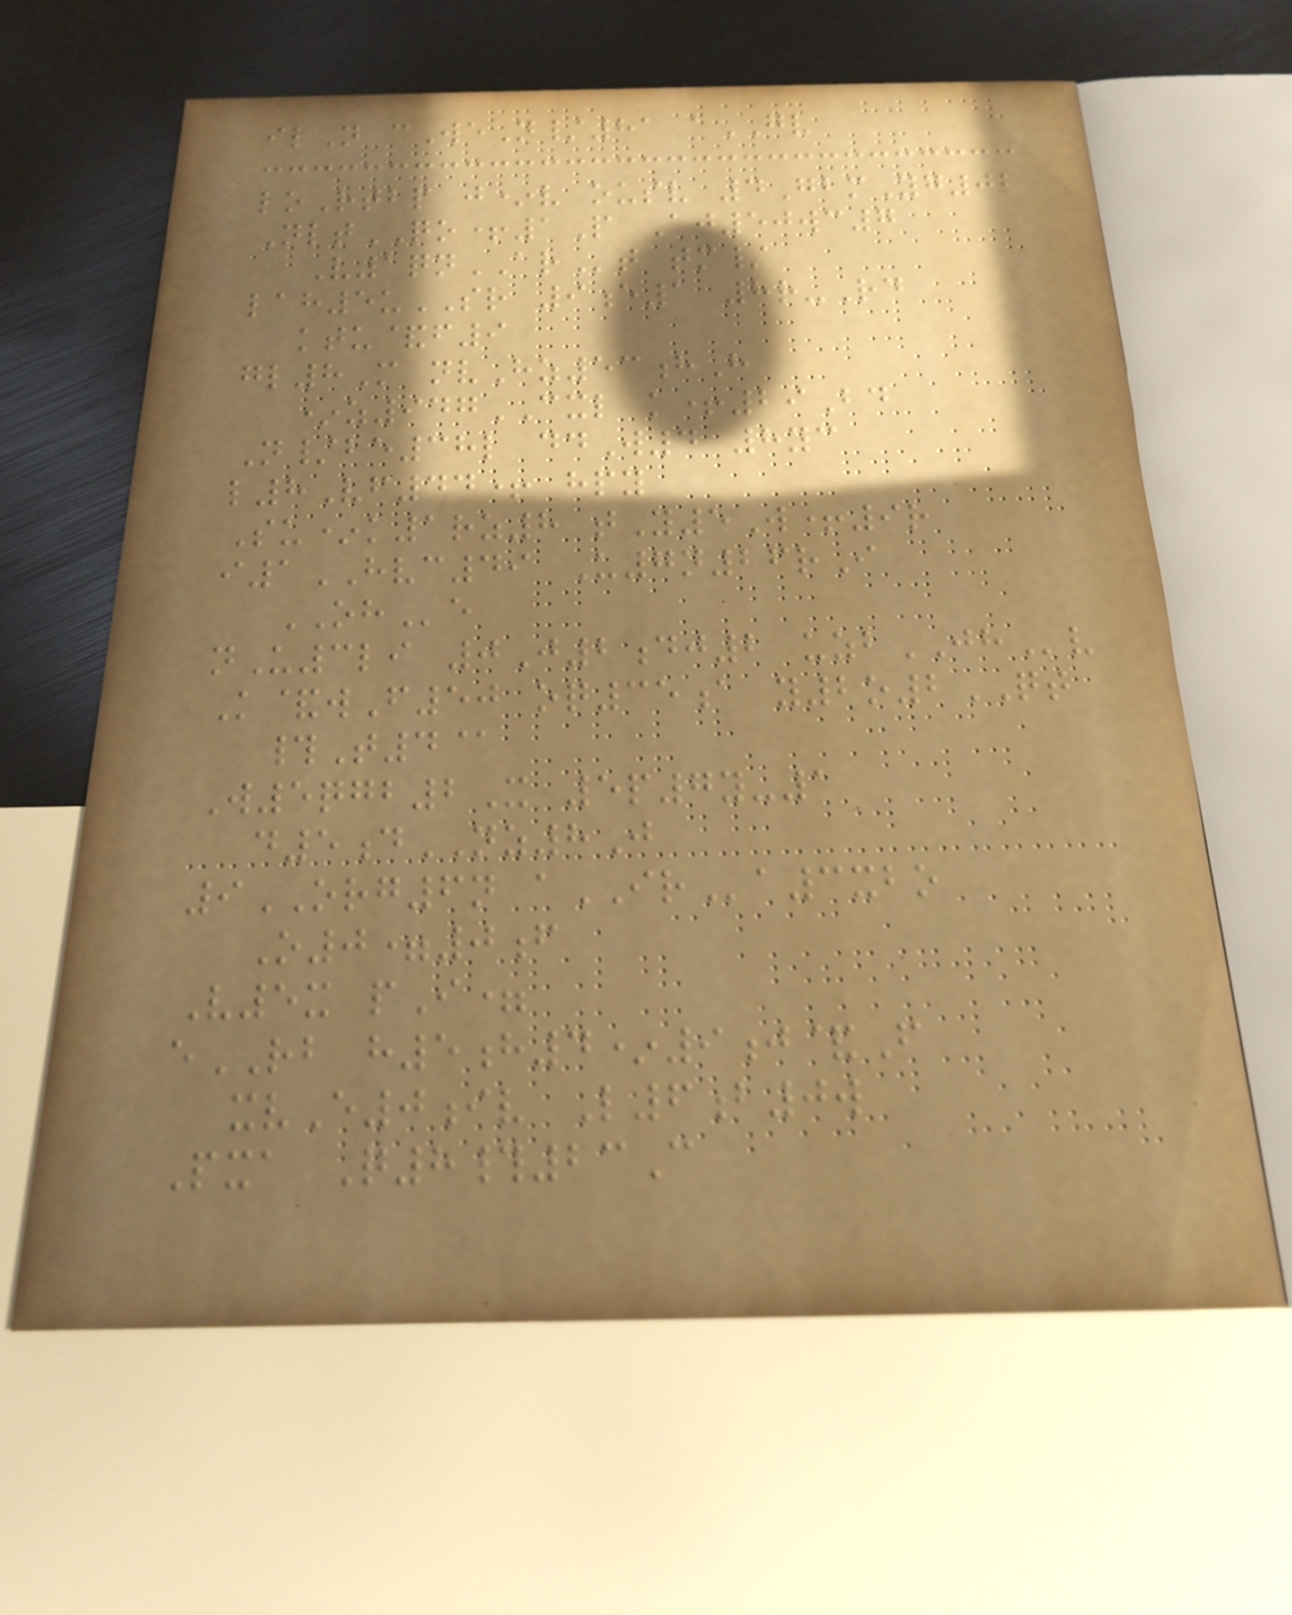ilN cWeN/81 aGV
loRtbp j*v ousv 4GbmYg02
NltQO+1P Aj50wc7
V1qnARt tm/
lah5uSR 9e1 8r-Rd
ktu&f9
gl8M nvHz53hH
*z947CXL k+29Bd
N/be38l ddW4 8yc
l8Vf44+ hpy
Su*k1rz8 tY5W+9r
i1HVC49 U7n26rI
OHe
nU3li 0J2dj2 uzbJHv
K&wF50 oq35a y2o2QT
#T4@
W5qgb2X 5p7y-1
d5dNZ8J
9ORG6n aIRa3xbo
O0=0f
V5x pI=
eRB h5h4*9j&F
xvE0iv L6b0w
Pxa Q8#23C
